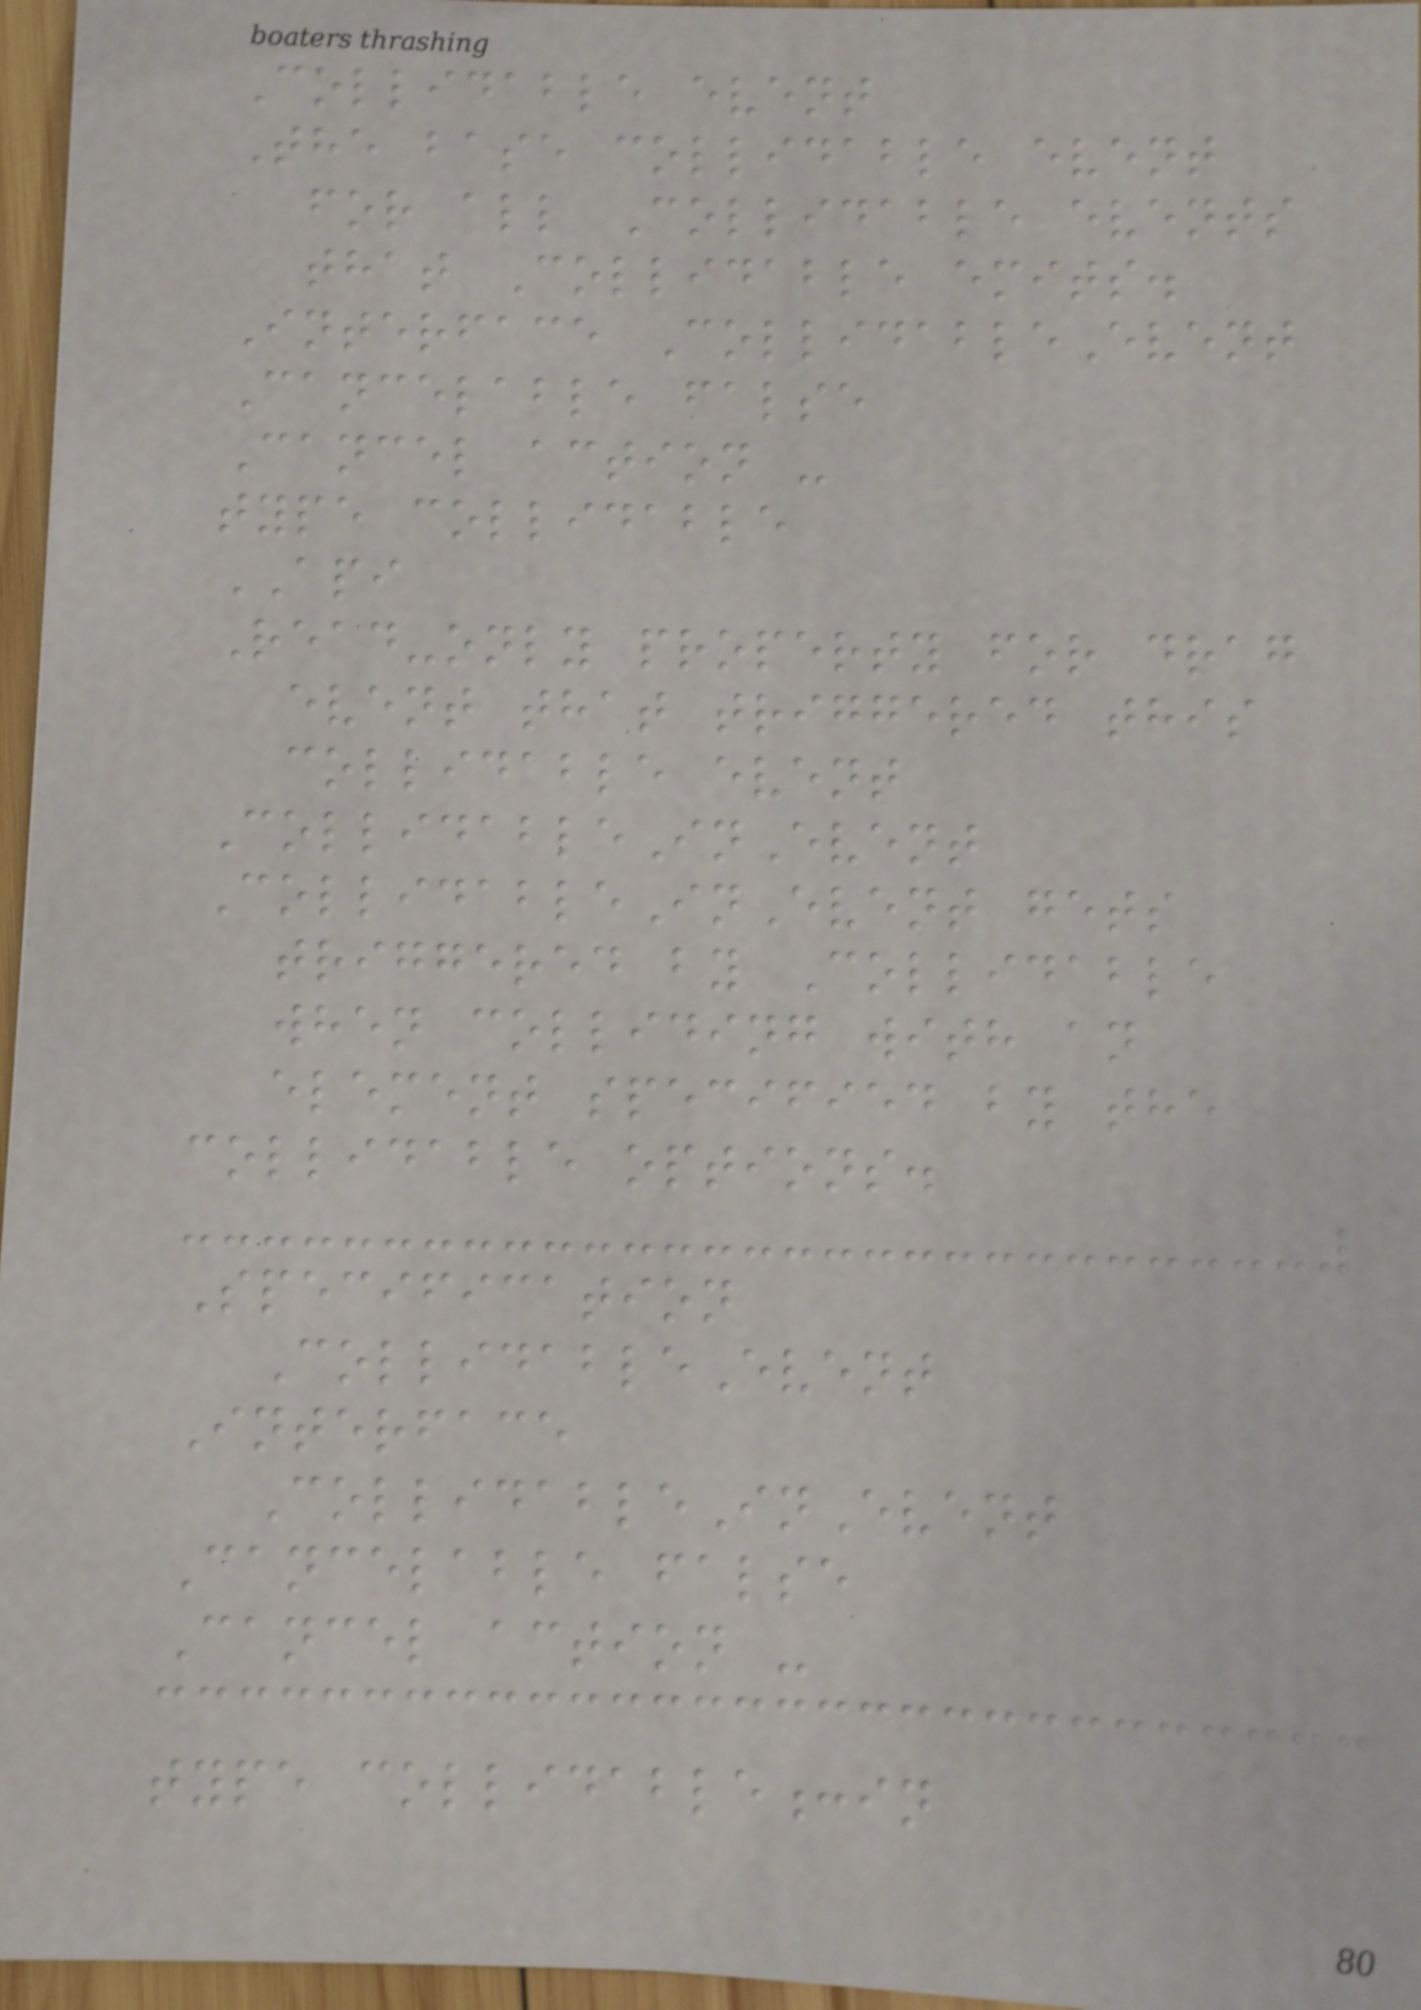Collidable event
The base collidable event
for all Collidable events
that Collidable emits.
Interface CollidableEvent
Cancelable false
Cancel action -
type collidable
API
Read-only property for drag
event that triggered this
collidable event
CollidableInEvent
CollidableInEvent gets
triggered by Collidable
when colliding with an
element specified by the
collidable options.
Specification
CollidableEvent
Interface
CollidableInEvent
Cancelable false
Cancel action -
type collidable:in
